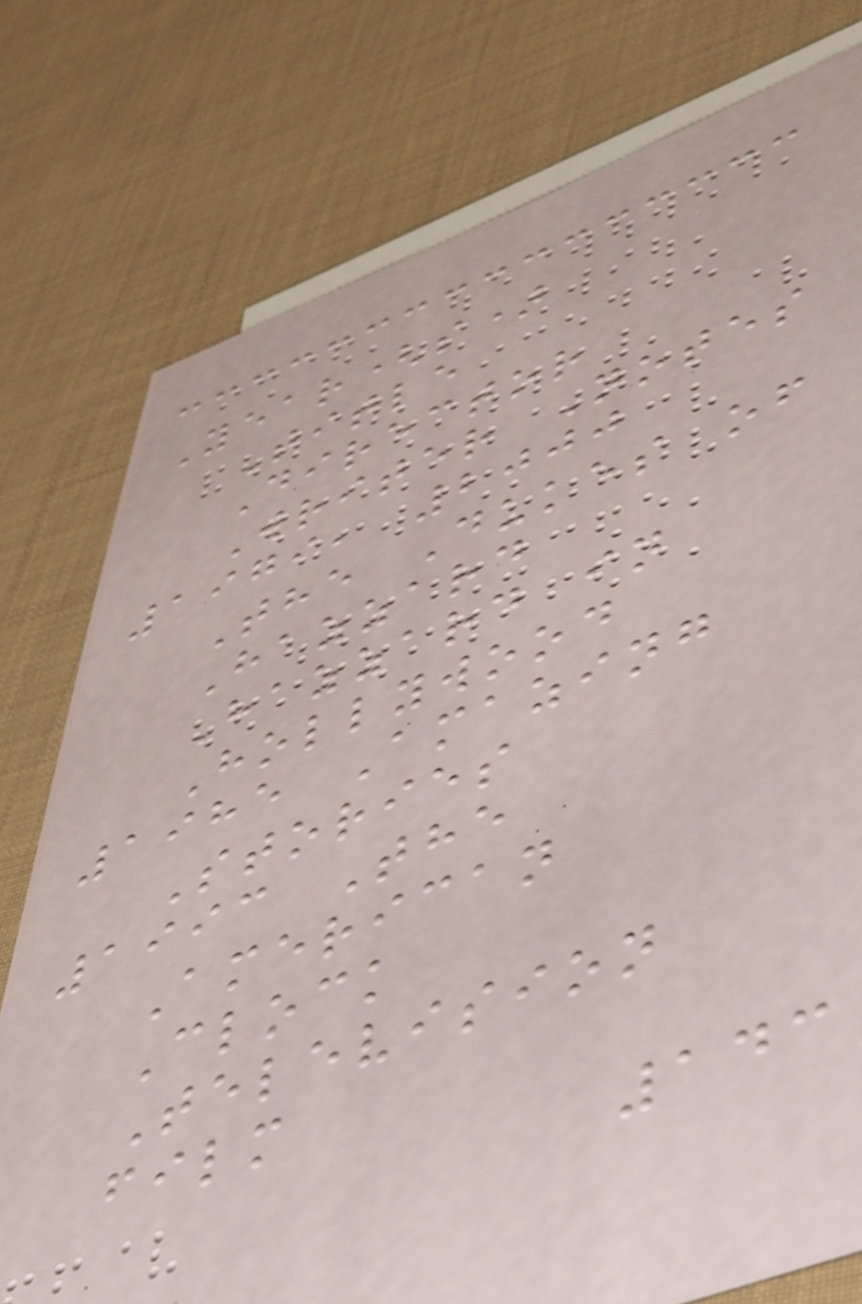Year(s)
Title
Director
Writer Notes
1979, 2000
The Dukes of
Hazzard
Hazzard in
Hollywood
1985 Amazing
Stories
1993 The
American
Clock
Television
film
143
